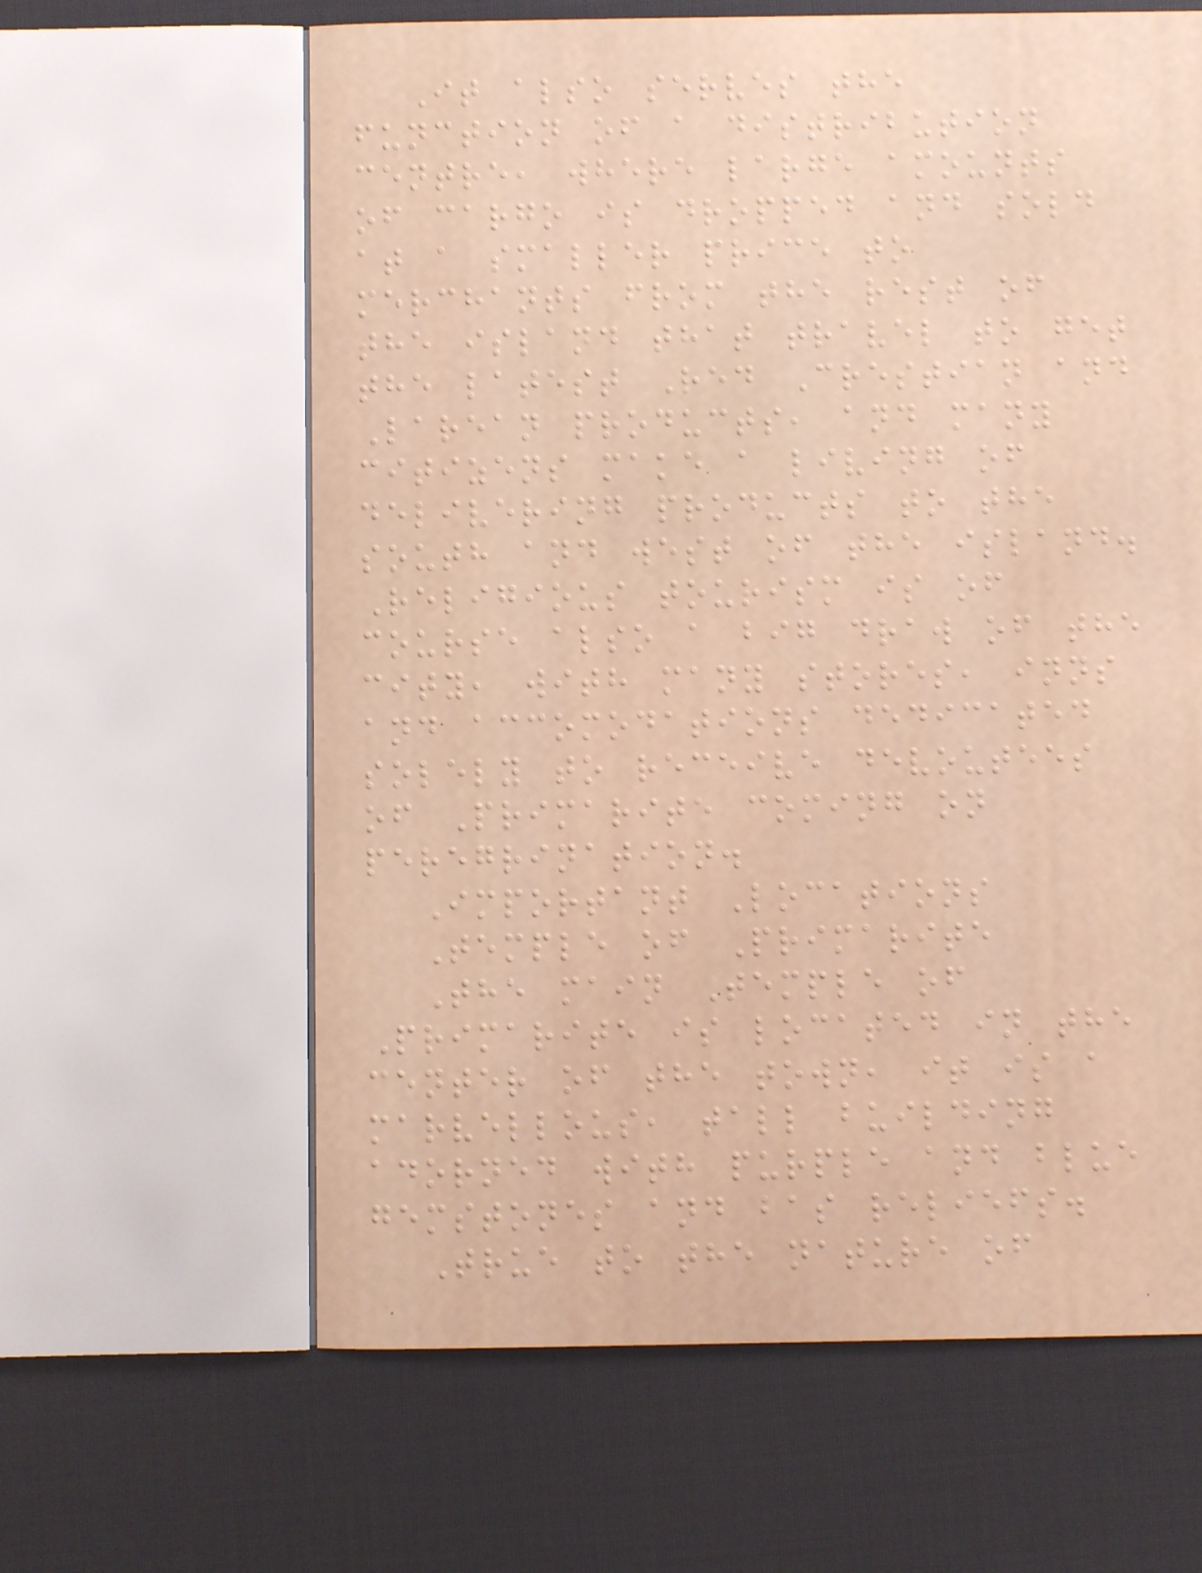It also serves the
function of a distribution
centre, where large amounts
of cargo is dropped and sold
at a smaller price to
merchants from the rest of
the island that travel to get
the latest Red Crestian and
Larean products, and many
citizens make a living of
delivering products to the
south and west of the island.
Religious tourism is of
course also a big draw of the
city, with many stores, inns
and accomodations dedicated
solely to receive devoutees
of Primarite coming on
peregrination.
Important Locations
Temple of Primarite
The main Temple of
Primarite is located in the
center of the town, it is a
marvellous, tall building
adorned with purple and blue
gemstones and bas reliefs.
True to the nature of
